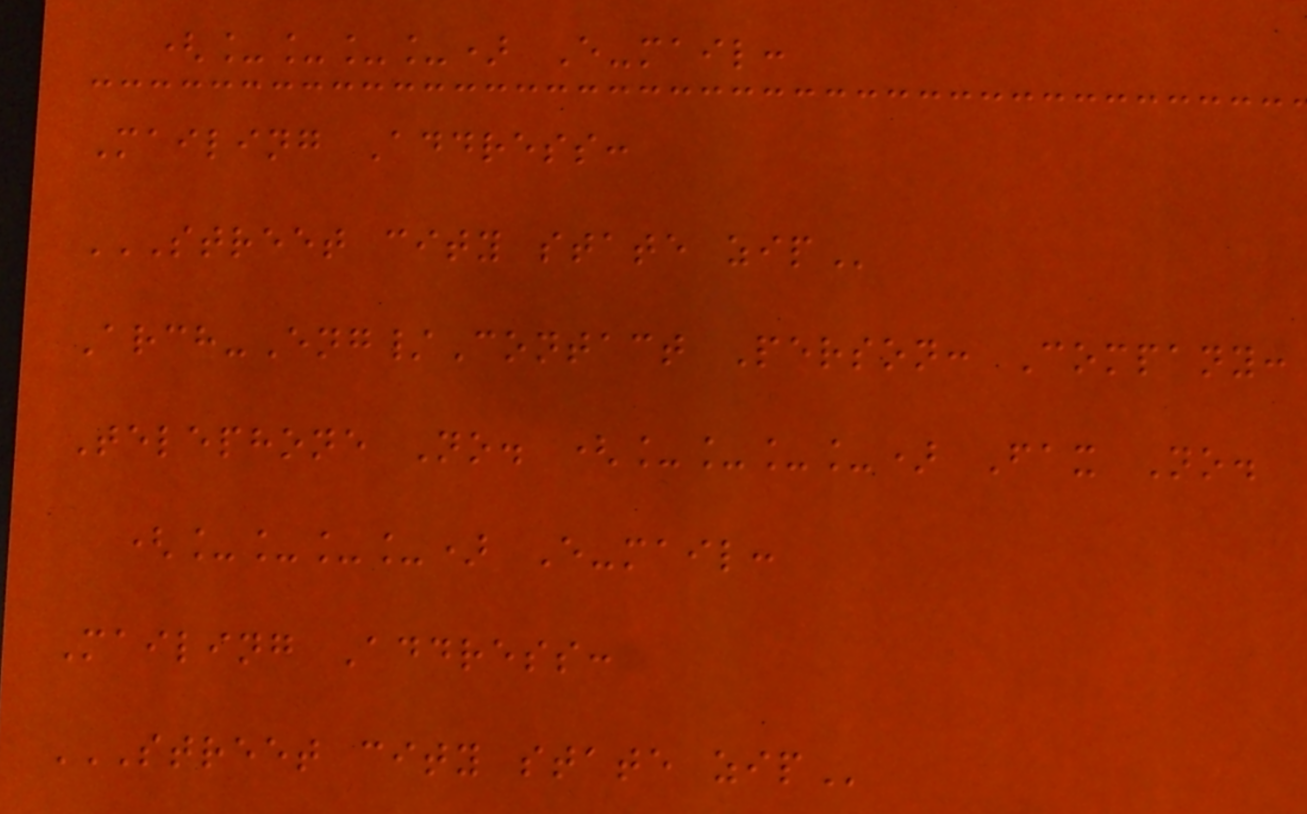(____) E-mail:
Mailing Address:
STREET CITY STATE ZIP
Arch-Eng/Contact Person: Company:
Telephone No. (____) Fax No.
(____) E-mail:
Mailing Address:
STREET CITY STATE ZIP
